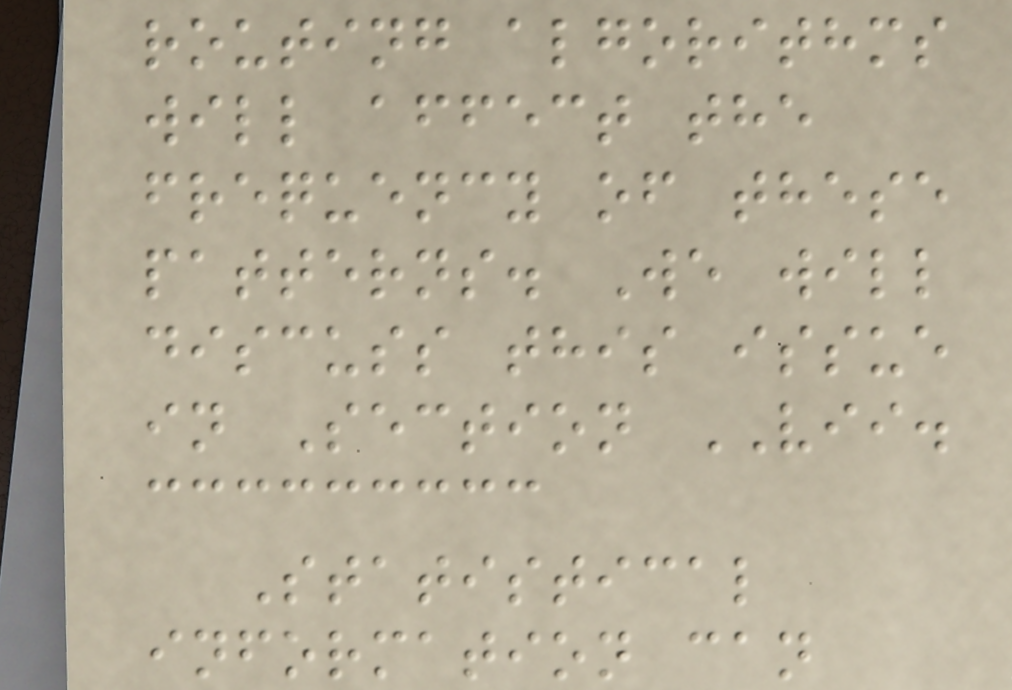routing algorithms
will affect the
frequency of these
patterns. We will
discuss this issue
in Section VII.
Statistical
information can
